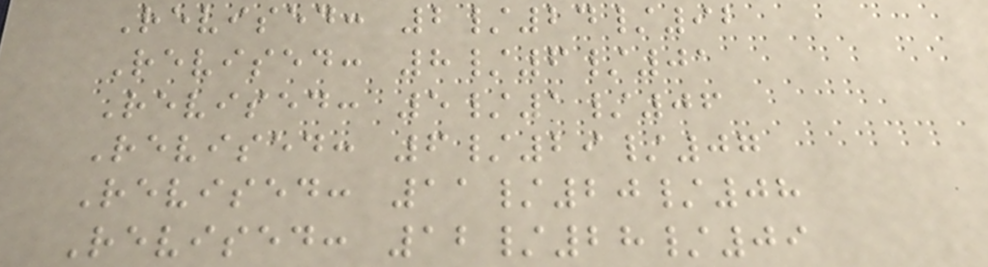Revised: 2/24/92
Revised: 8/6/01
Revised: 5/1/06
Revised: 6/29/07
Revised: 11/20/08
Revised: 12/28/09
